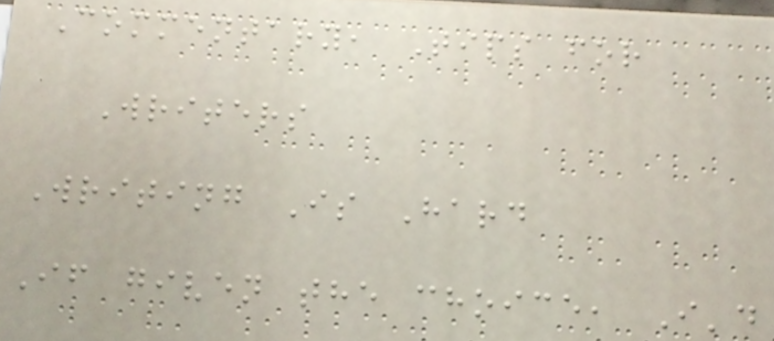Commentary, Tips for
Writers
Writing Is Hard
If given the choice, I'd
